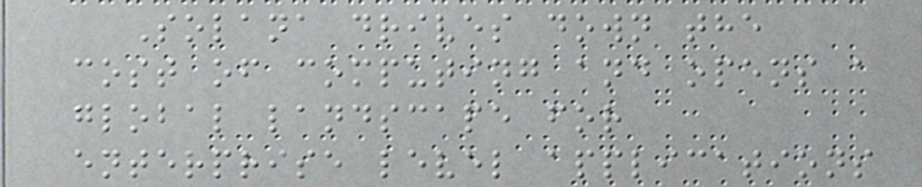Solana drives down the
cost of computing and opens a
global landscape for
enterprise level applications
